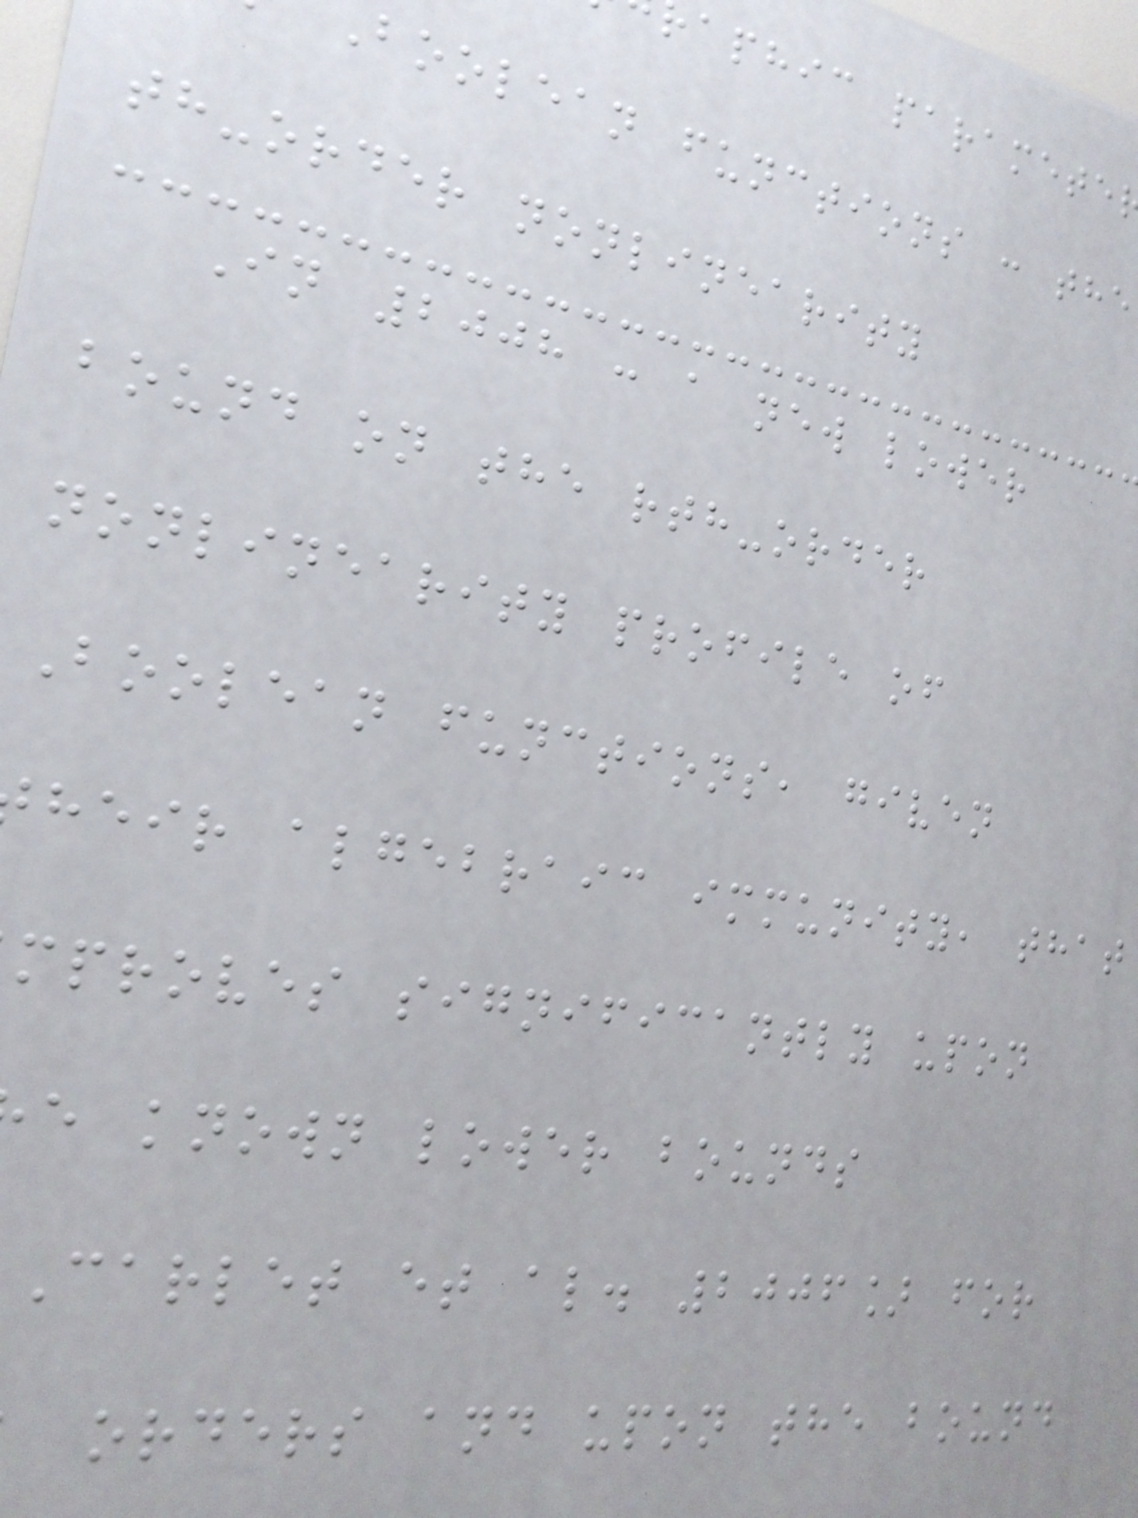aphic paramete
boolean functions : the
th-order nonlinearity
In 2008 : a new lower
bound on the rth-order
nonlinearity profile of
Boolean functions, given
heir algebraic immunity, that
mproves significantly upon
e known lower bounds
Carlet et al. 2006] for
orders and upon the bound
